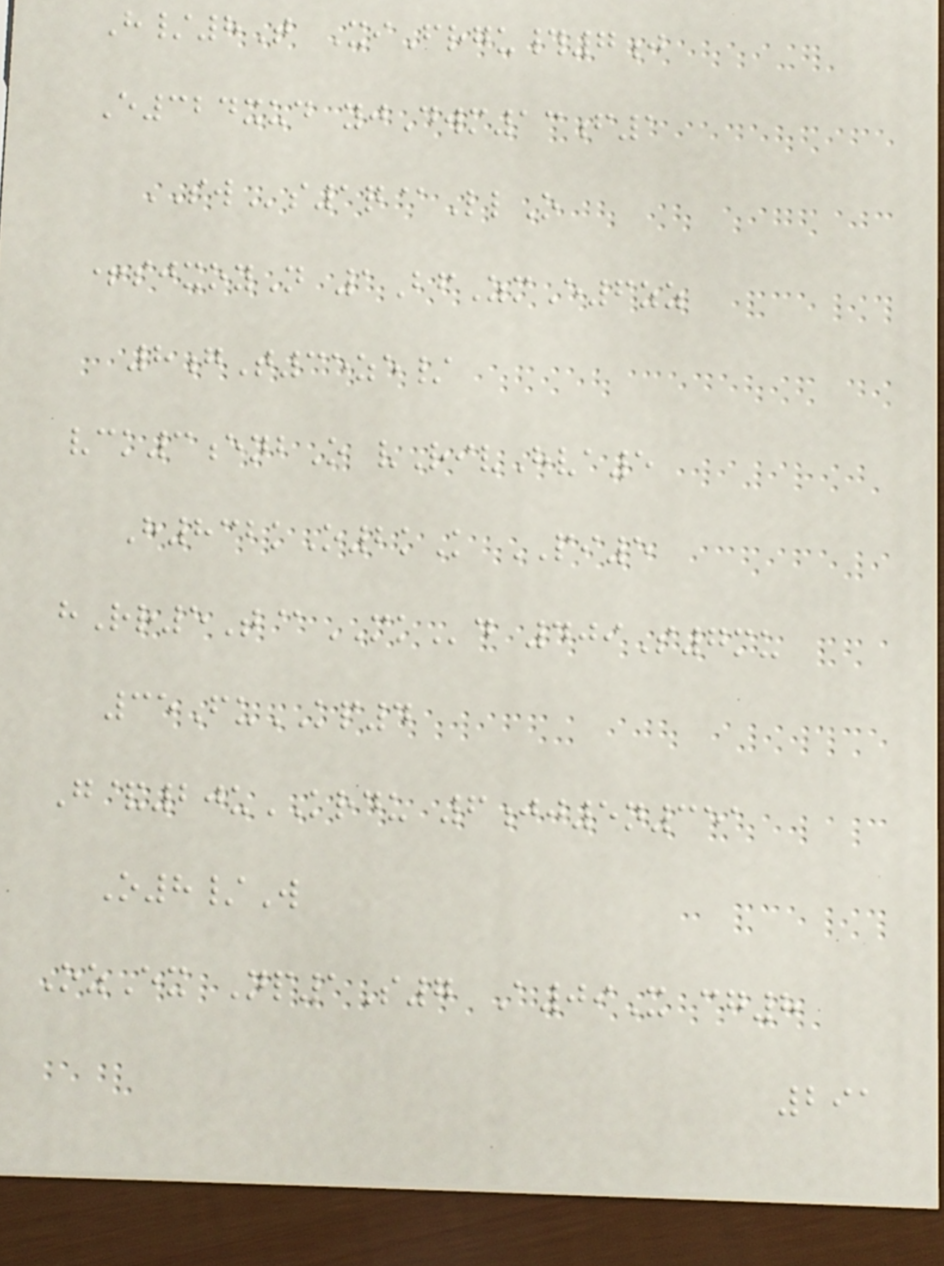H/8T XiFrgu#7j
E324xud yjDwm13f1
SWs1q@LlO
+sjxoyN 1BfZmE6zz
8gT35ze/
vck3enbO vRivHva5
H832kO2kK PI5
hRr5T@MKd 409S7mu
35FuKP4
G&20uKRDU 6jj5n351
O8/W
OzEx Np1S7 A09X cg8
291
